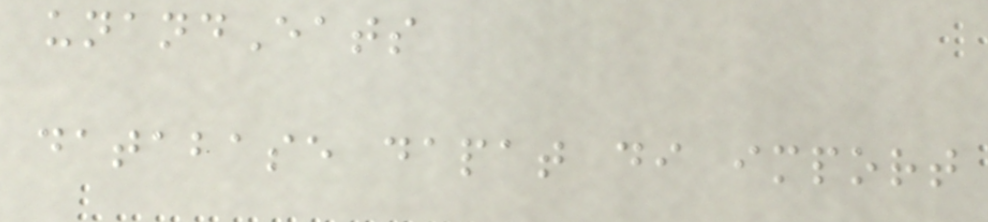unandEats
database dapat di import
